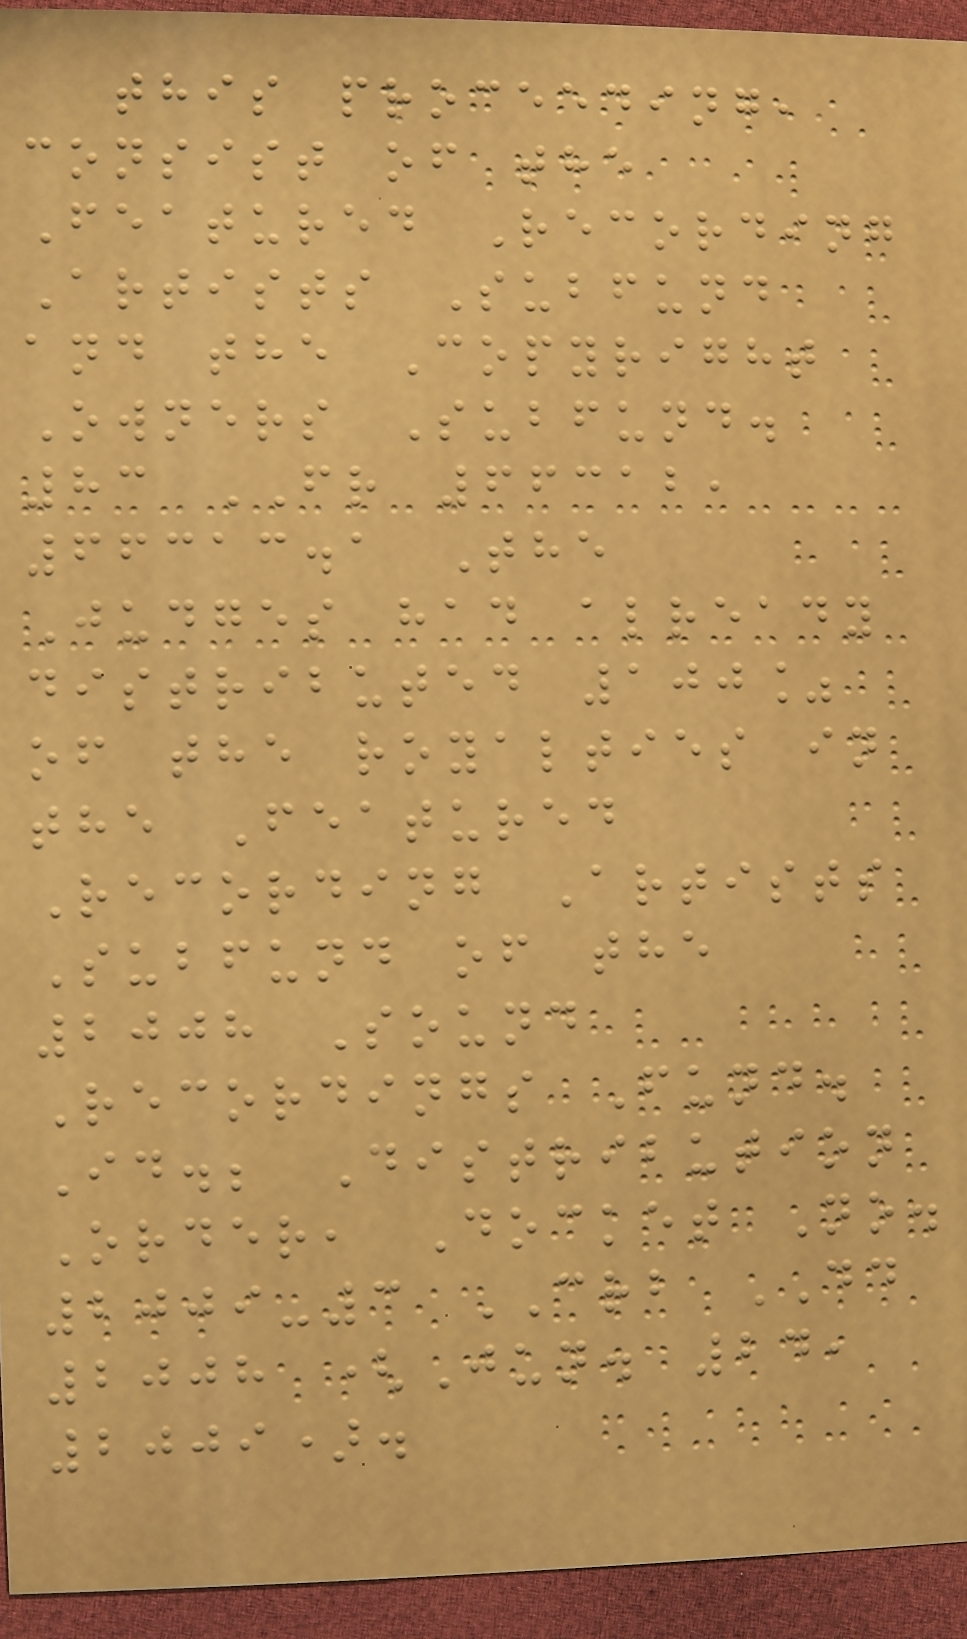this proceeding,
consist of the
Featured Recording
Artists Subfund
and the Copyright
Owners Subfund.
83 FR 66312,
66313.1 The
Judges had already
distributed 100%
of the royalties in
the Featured
Recording Artists
Subfund of the
2008 Sound
Recordings Fund.
Id.; Distribution
Order, Docket No.
2009-3 CRB DD
2008 (Jun. 24,
2009).
